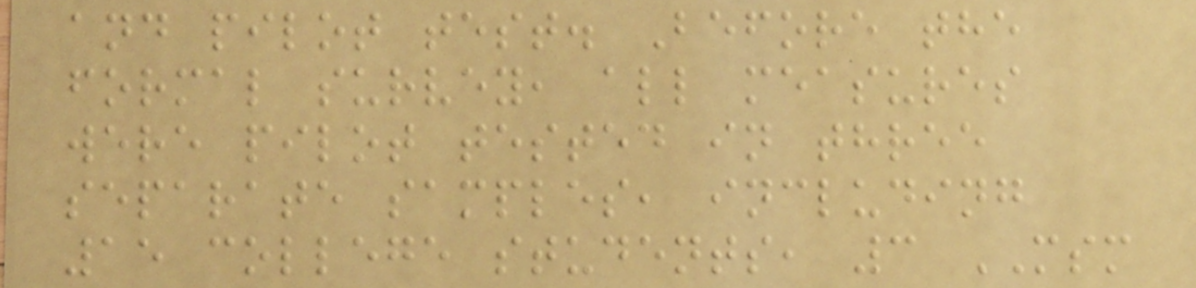and pilot test. Before the
formal survey, all measures
were pilot tested in three
separate samples, including
15 college students, 3 MSM
